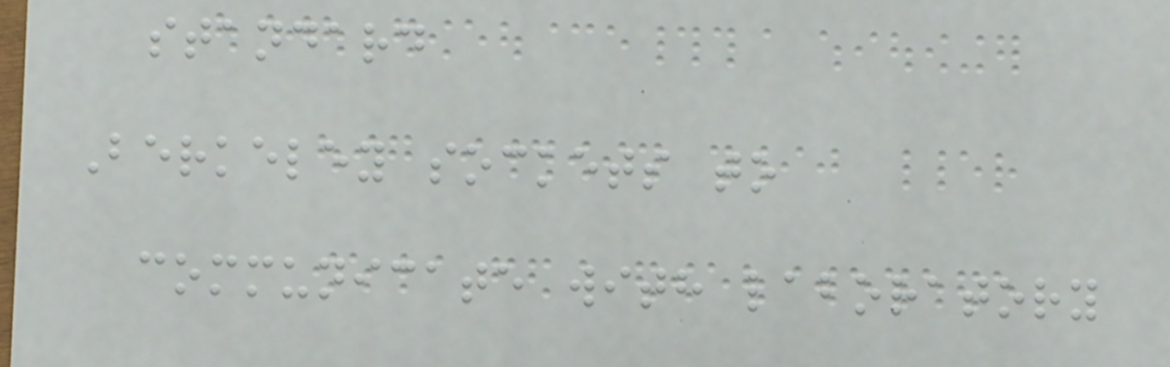standard
Berkeley sockets to
communicate with laboratory
